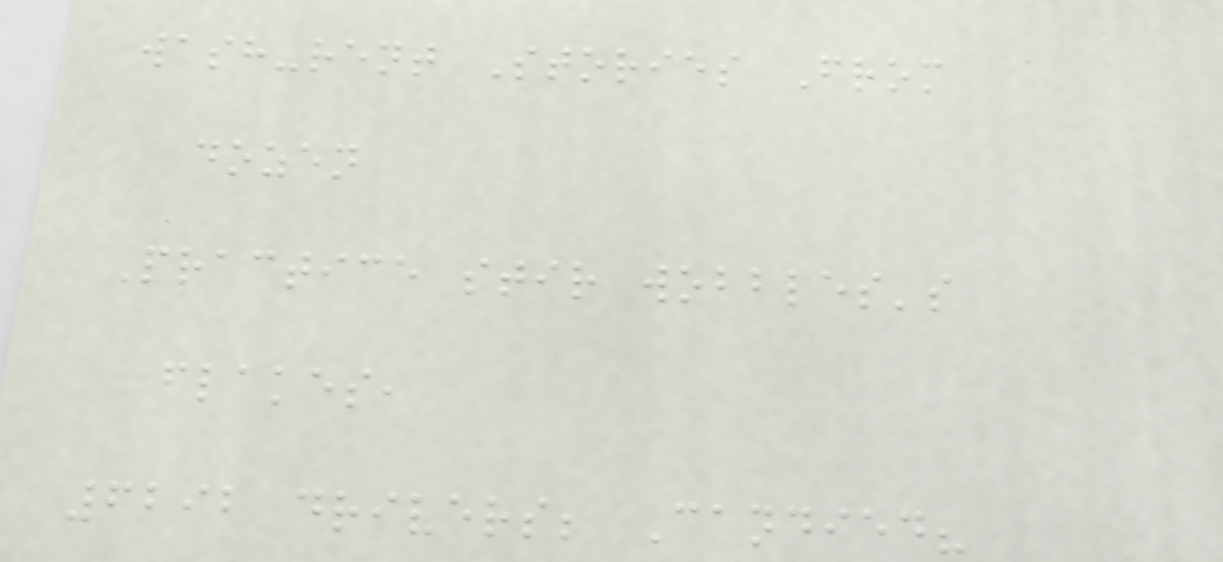wash-rent Stories From
dozen
Practice stir wobbles's
flakes,
6292 drivers; Candied?
